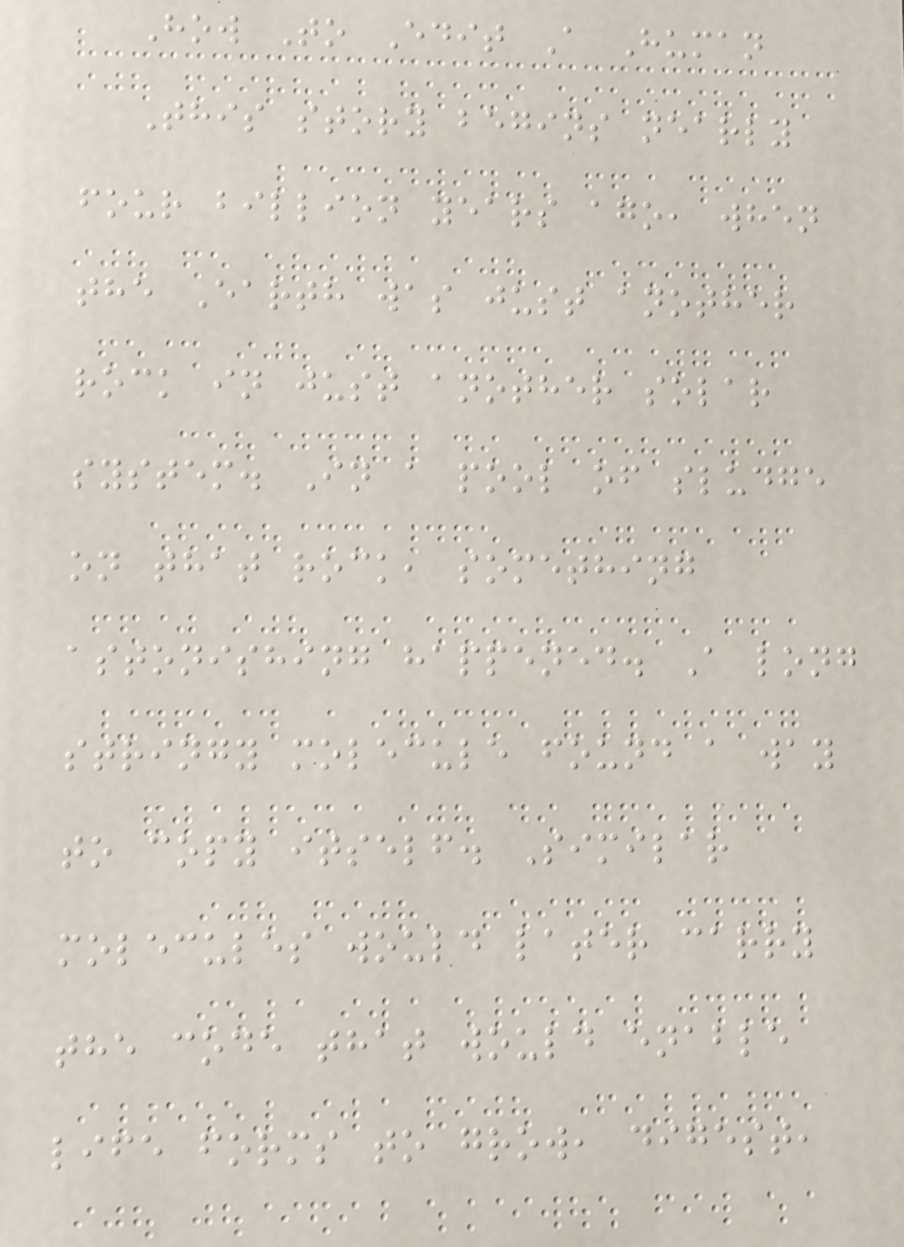How To Edit A Human
This story begins nearly
four billion years ago, when
the Earth was just another
rock in just another solar
system. In a pool of sludge
on that rock, something
astonishing happened. A long
stringy molecule found a way
to copy itself. Similar
molecules would later carry
the code that would enable
life forms to grow, digest,
